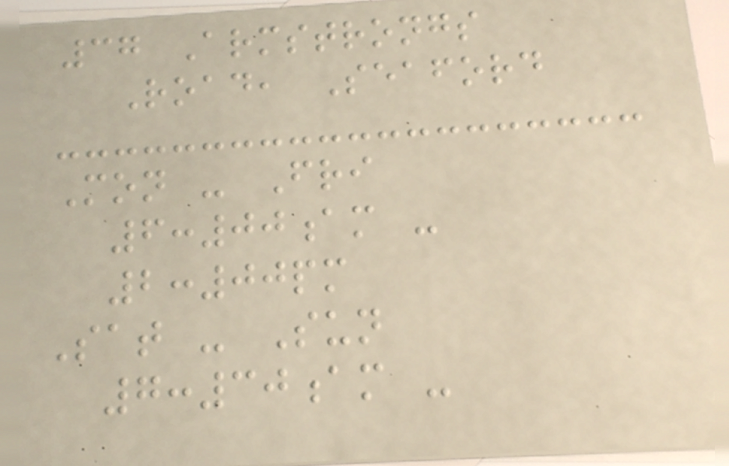37 Armstrongs
Road, Seaford
Mon - Fri
6:00am -
2:00pm
Sat - Sun
7:30am -
